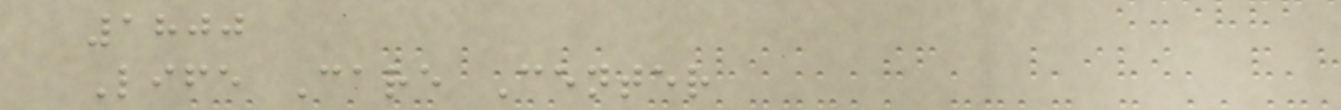1800
Life Care Center
